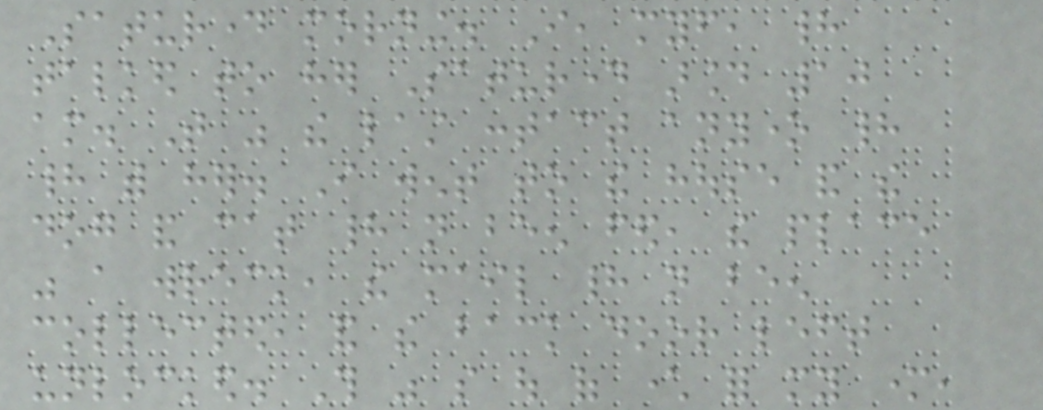Saturday morning. I, myself, had
talked to her Saturday around 10
am. That was the last contact anyone had
had with her. I went to the house and the
dog and cat had not been fed, the place
was a wreck, the mail had not been
collected, and the back door left
unlocked. This was so out of character for my mother,
